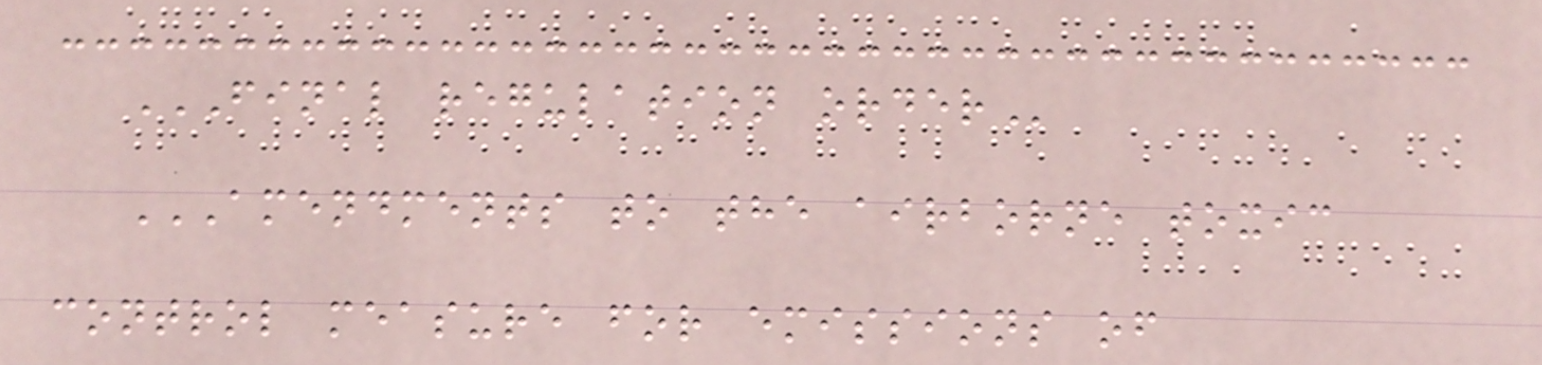FINAL REGULATION ORDER
AMENDMENTS TO THE AIRBORNE TOXIC
CONTROL MEASURE FOR EMISSIONS OF
